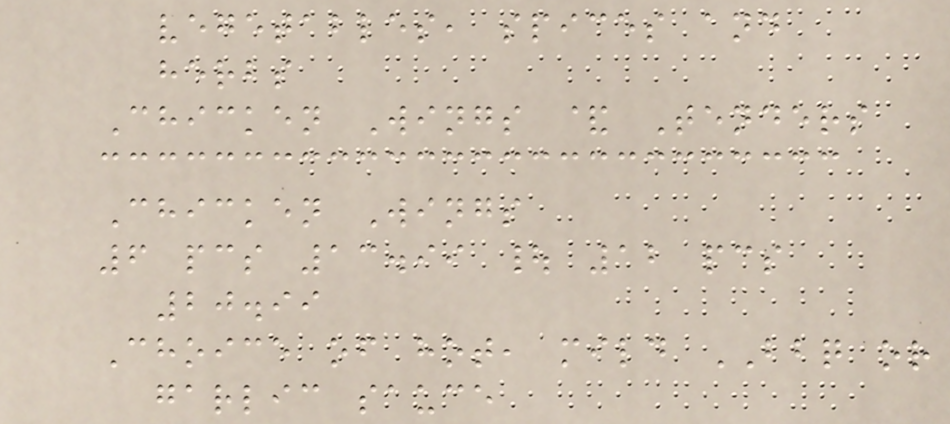vegetables, spices and
herbs
Chicken Wings & Tenders
Chicken Wings
6 pcs 13.99 | 12 pcs
20.99
Choice of hot, mild BBQ or
garlic sauce
